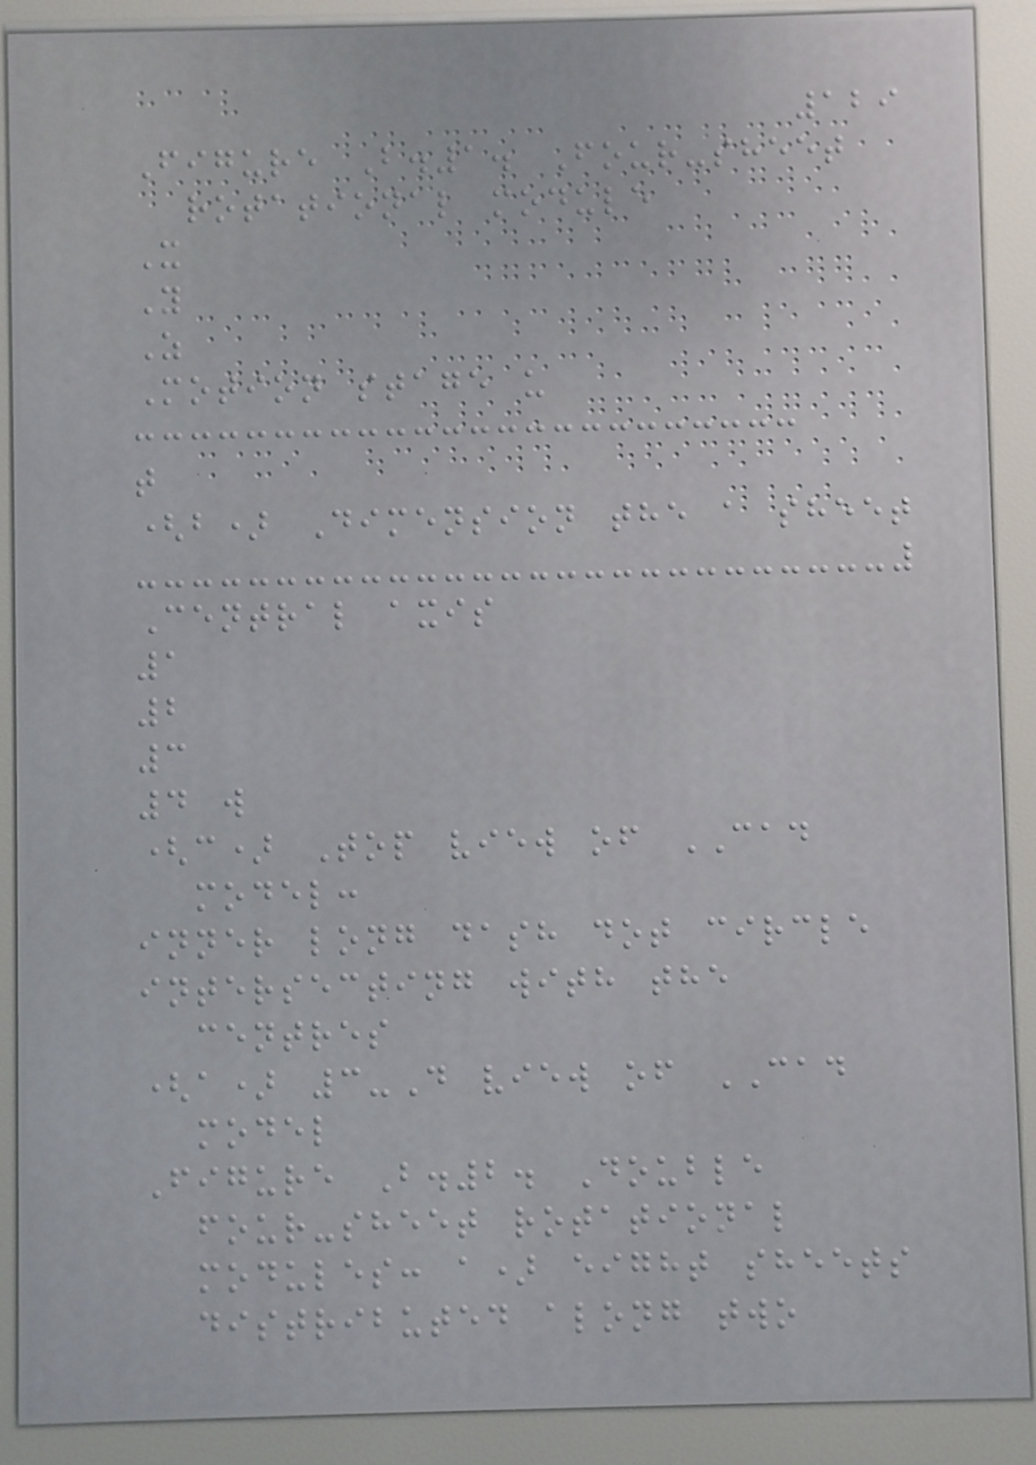129
Figure B.1. Four-sheet
rotational module
X
Y
Z
Motion stage u
t
(b) Dimension the a sheet
Central axis
1
2
3
4 w
(c) Top view of CAD
model:
inner long dash dot circle
intersecting with the
centres
(a) 3-D view of CAD
model
Figure B.2. Double
four-sheet rotational
modules: a) eight sheets
distributed along two
